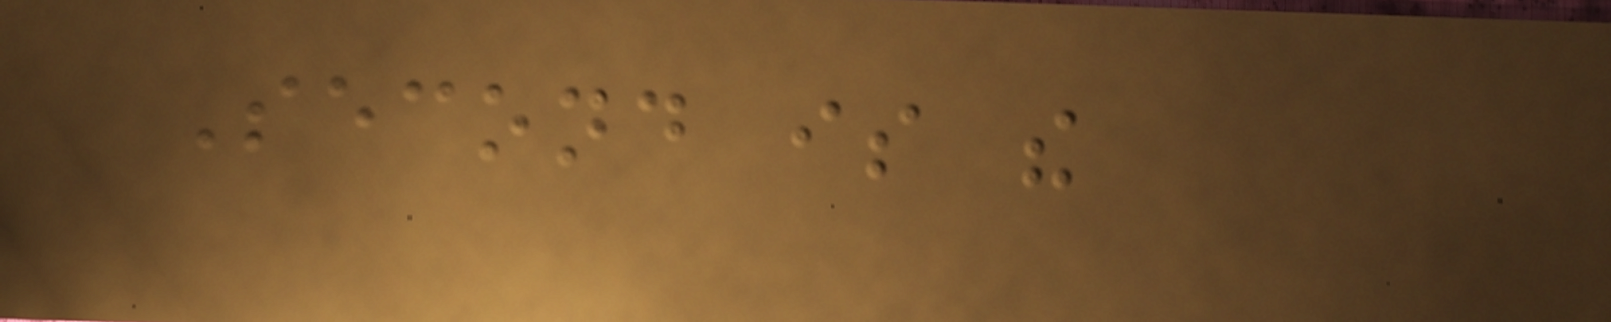Second is the
